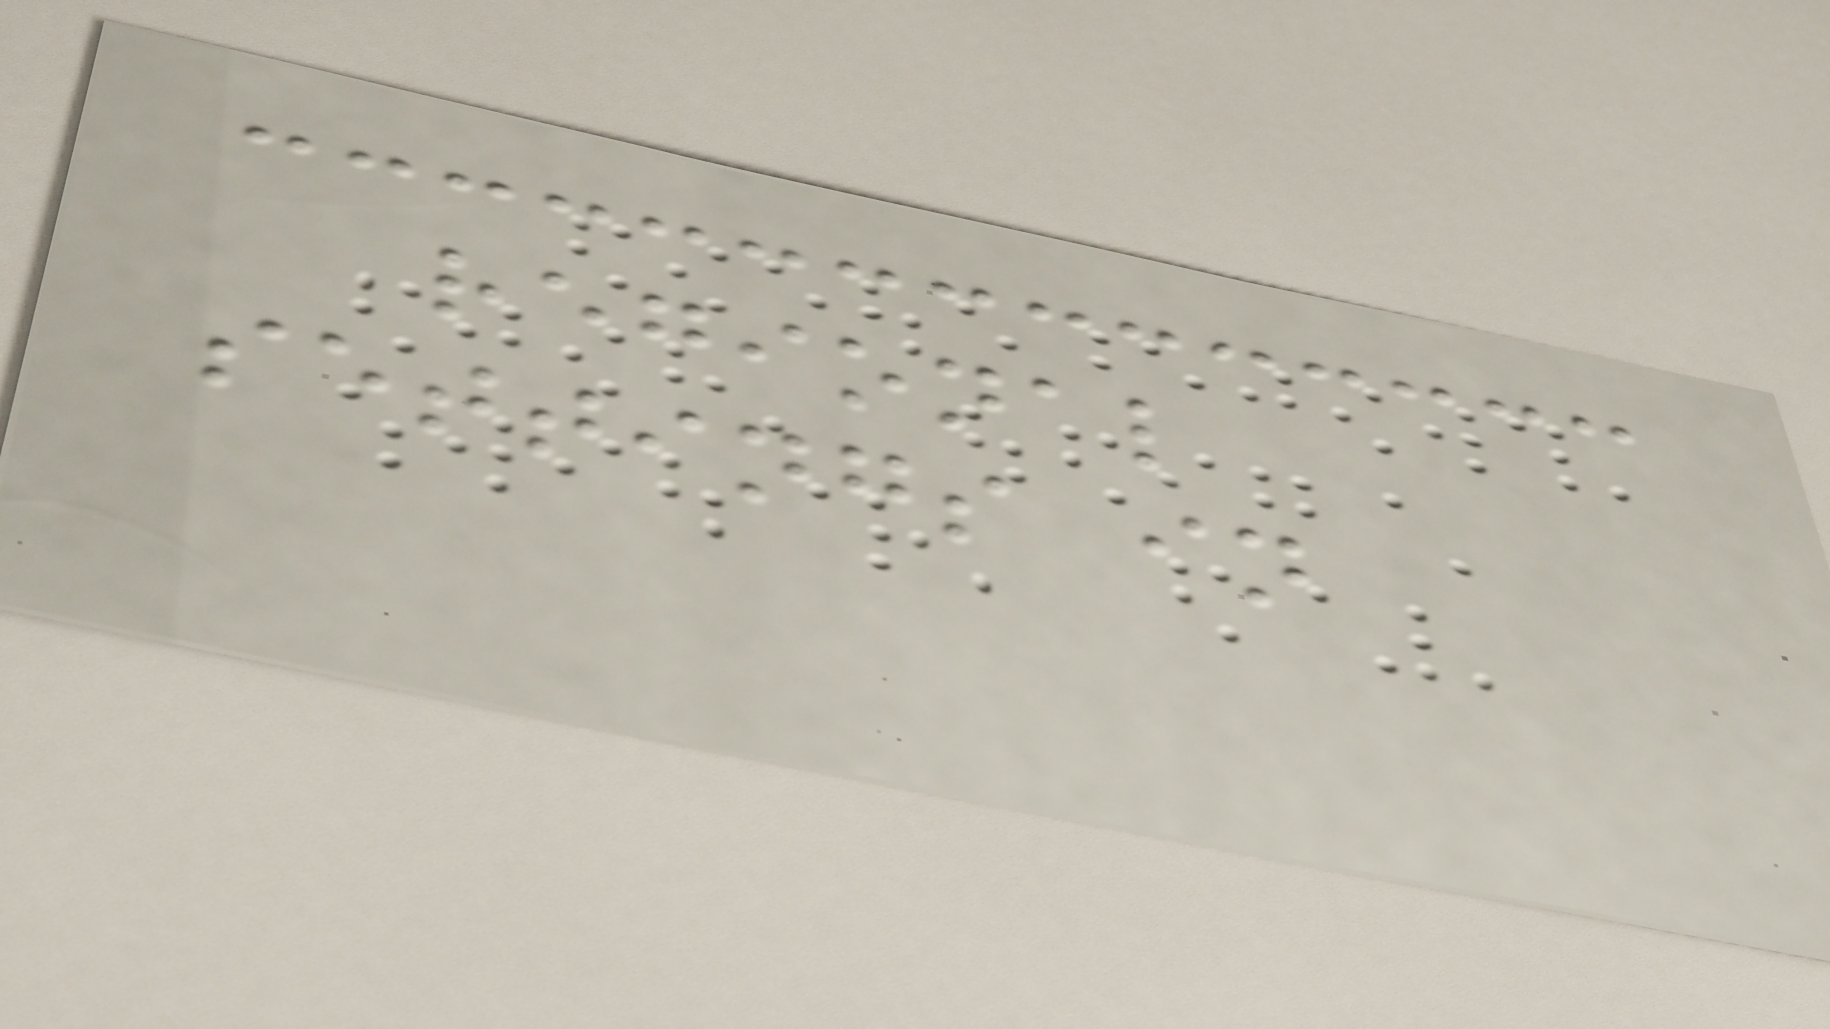regional
settings in
